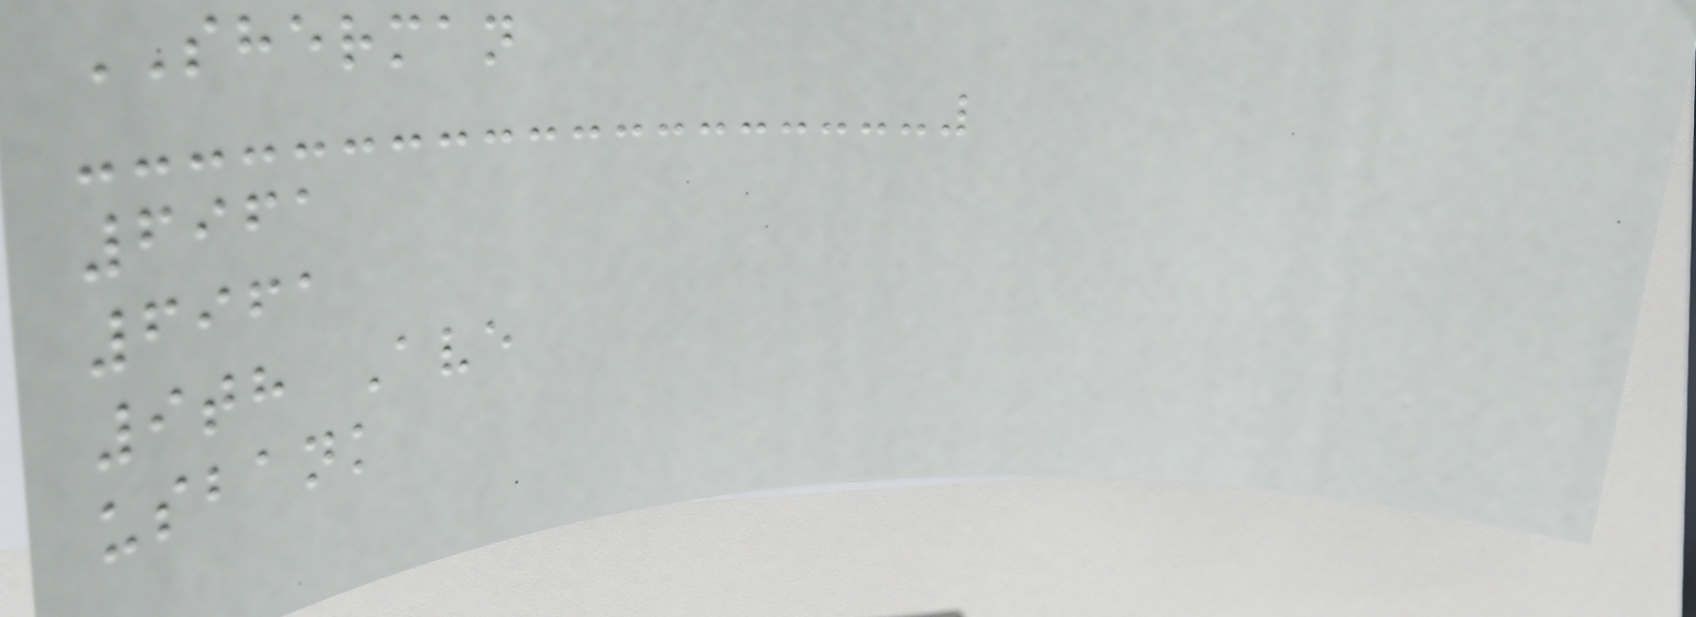SHERMAN
6961
6961
9th Ave
usbank
